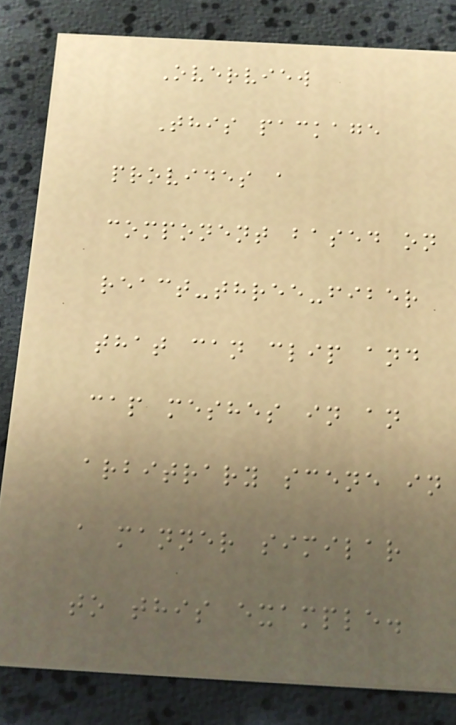Overview
This package
provides a
component based on
react-three-fiber
that can clip and
cap meshes in an
arbitrary scene in
a manner similar
to this example.
